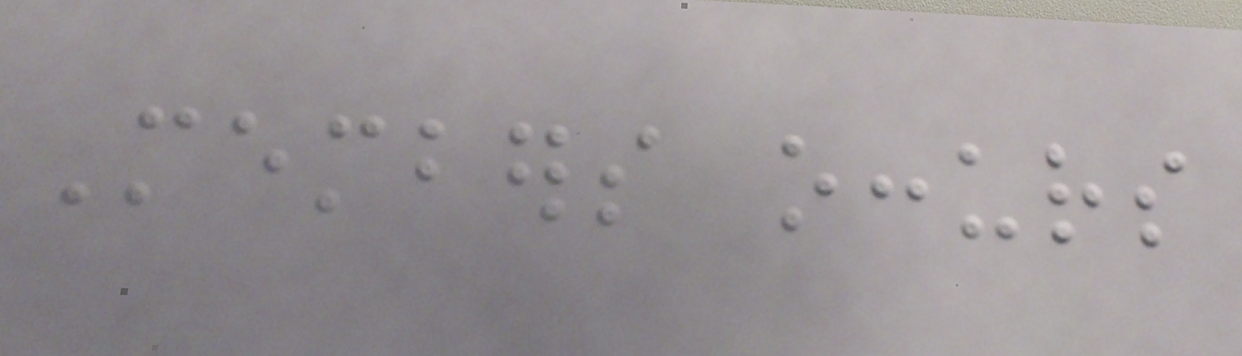Members occurs
